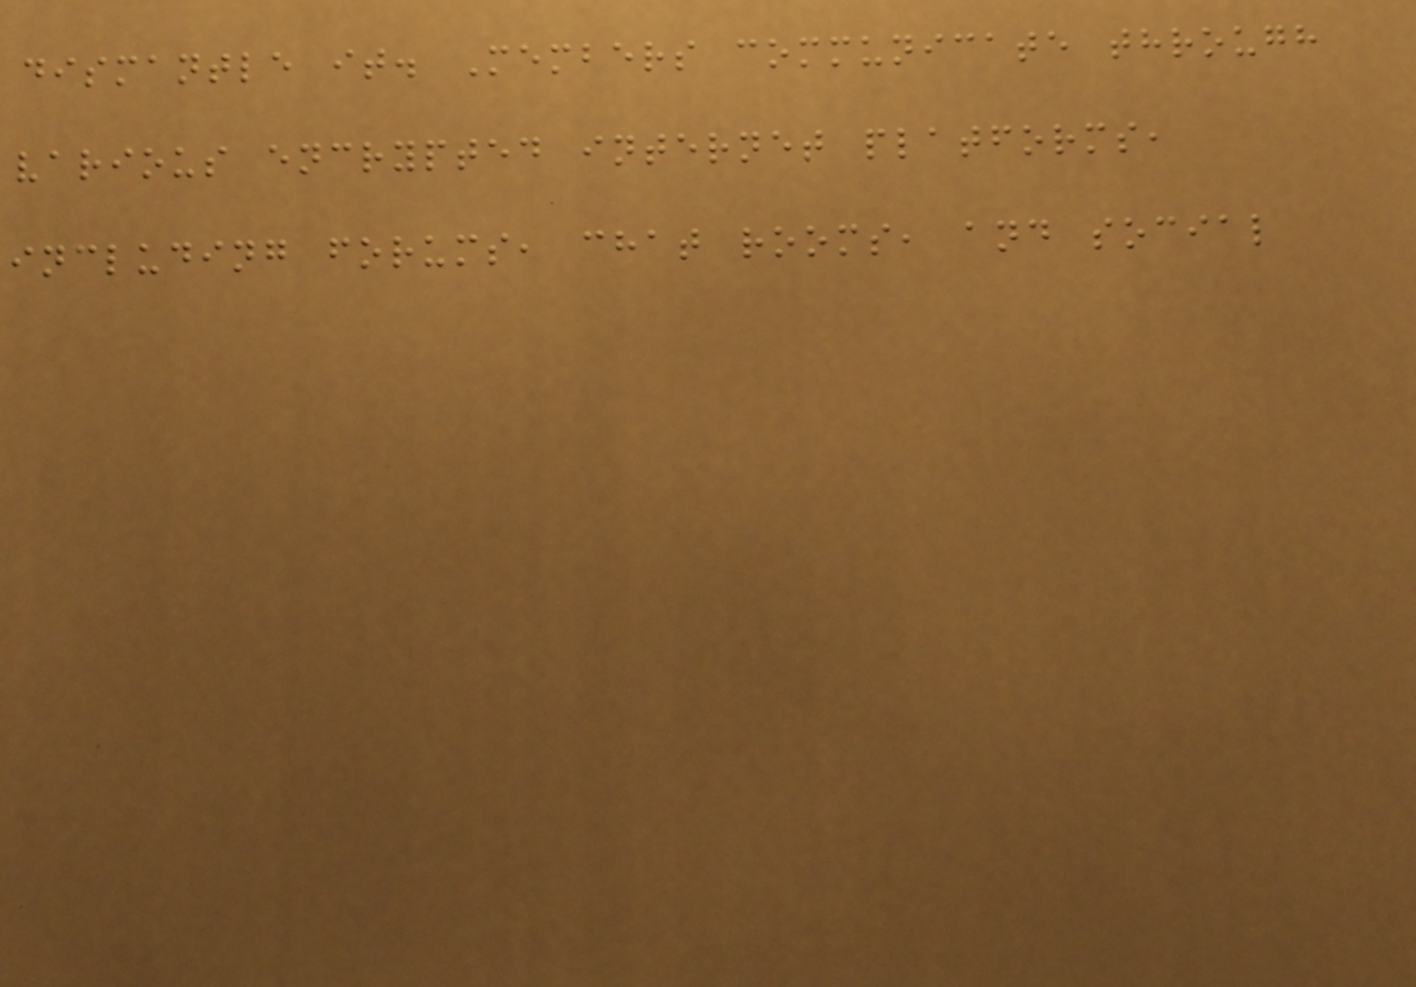dismantle it. Members communicate through
various encrypted internet platforms,
including forums, chat rooms, and social
